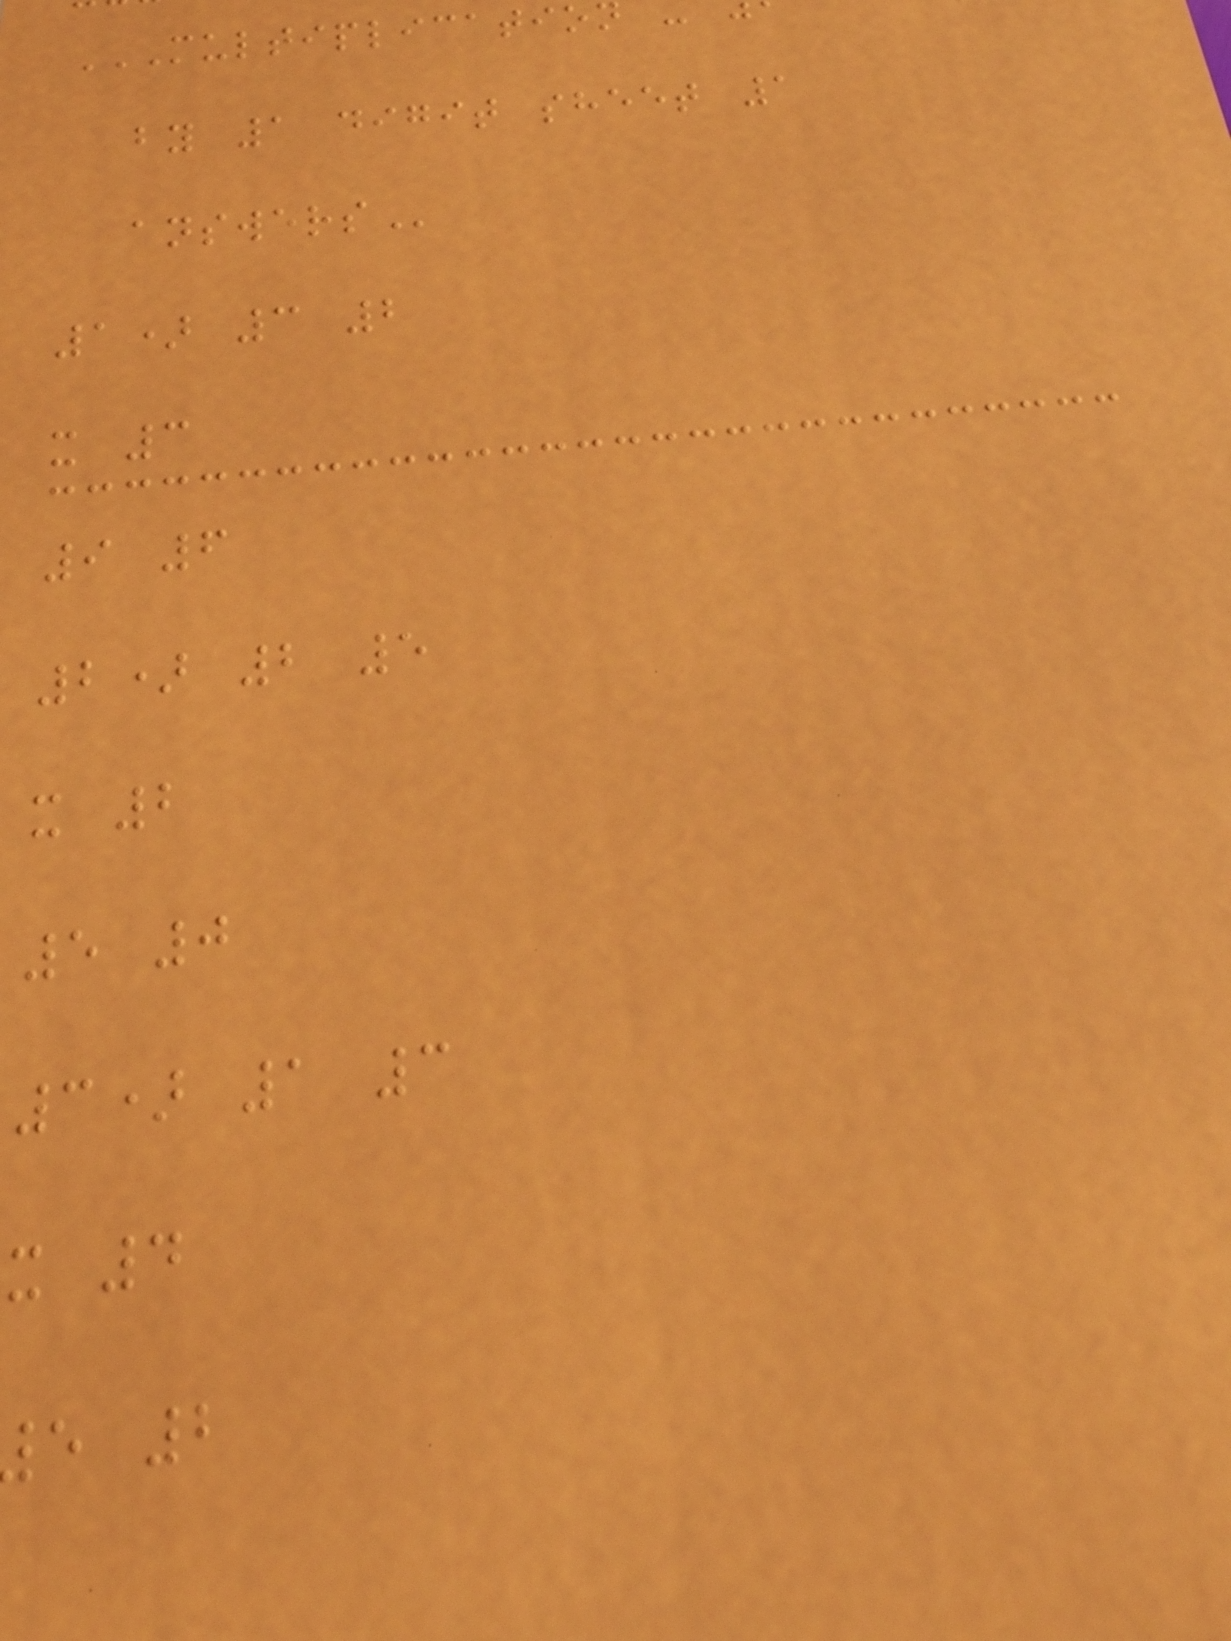by 1 digit sheet 1
1) 3 2
x 3
9 6
2) 2 5
x 2
5 0
3) 1 3
x 4
e 2
